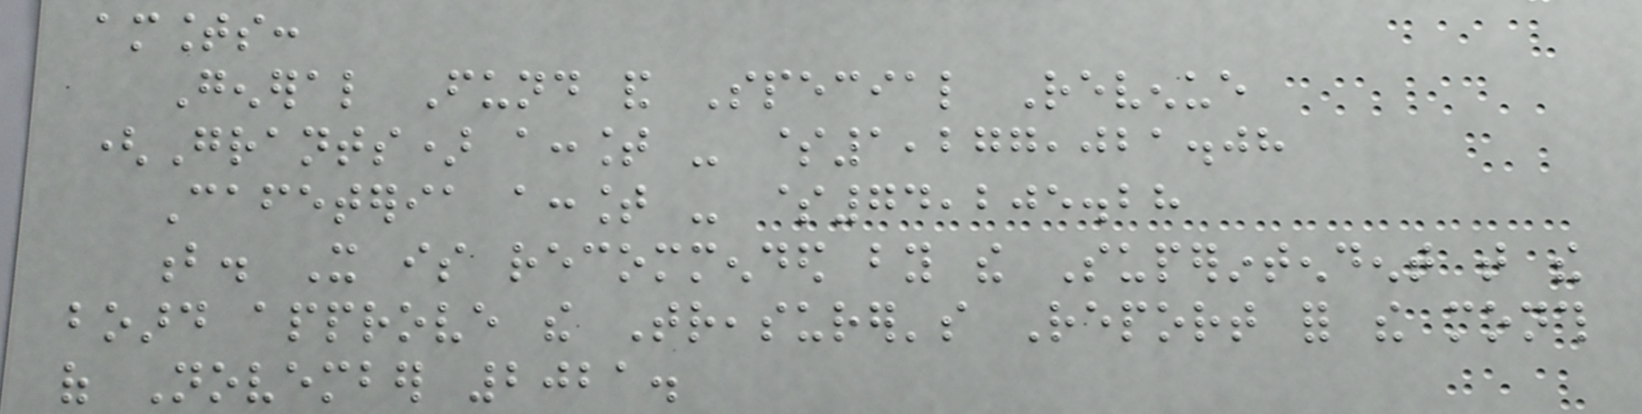amounts:
General Fund and Special Revenue
(Grants) account - $1,277,021.08
Cafeteria account - $74,205.28
b. It is recommended by the Superintendent that the
board approve the Treasurer's Report for the month
of November 2021.
